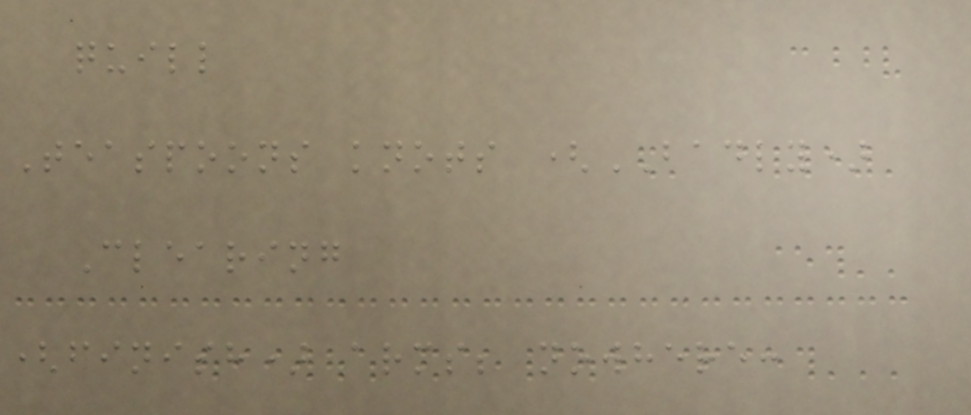quill
Teaspoons knots (BADLY)
Clearing
(finish) arms; nowhere:
